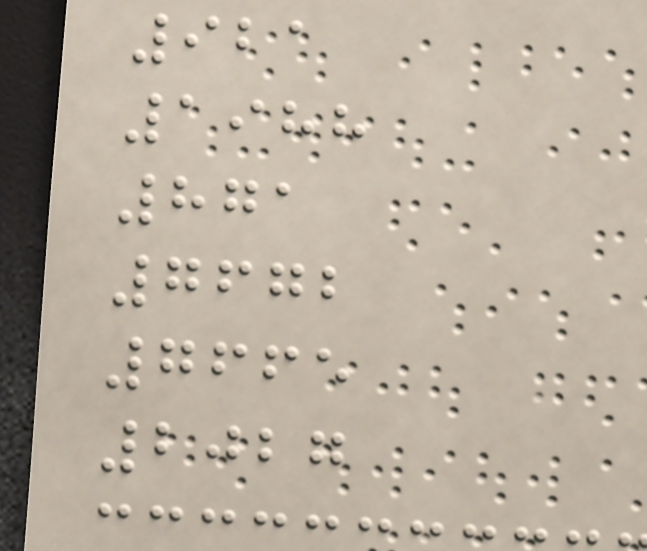921
1988
871
7672
7665
2027
